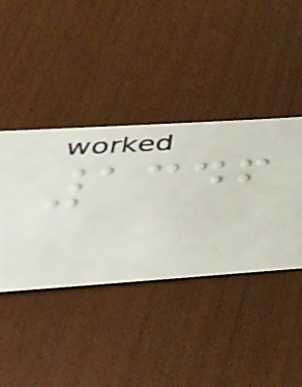1346
